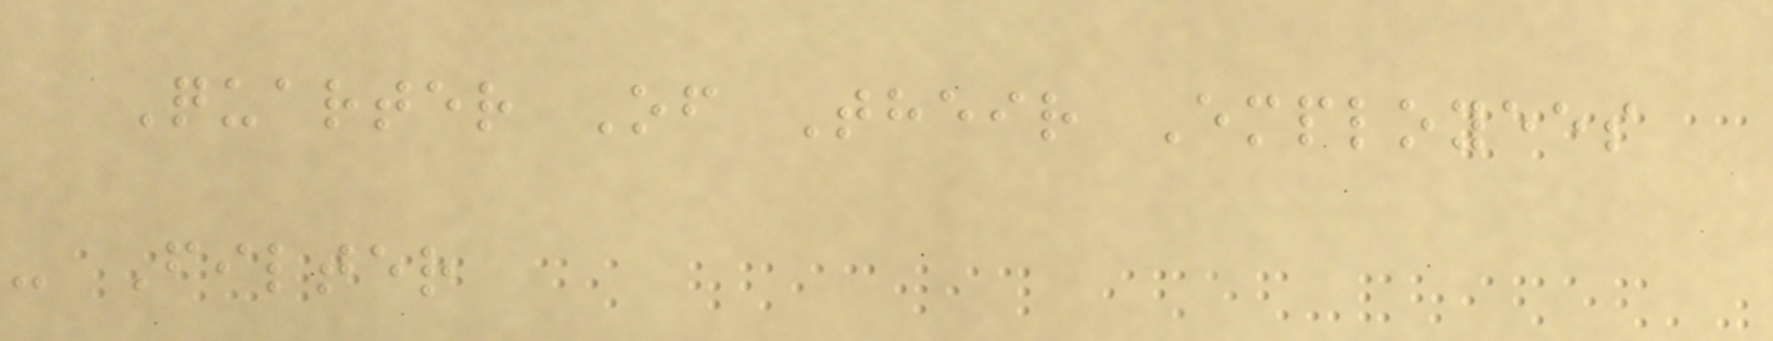Quarter Of Their Employees
- Filter
